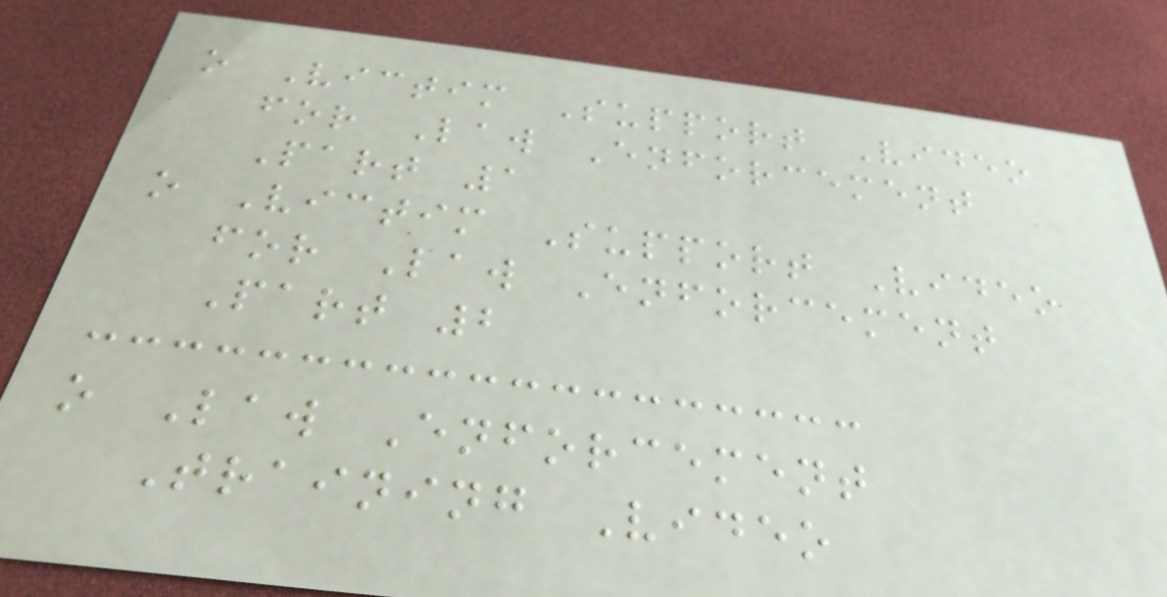o Victim Support Video
for Law Enforcement
Part 1
o Victim Support Video
for Law Enforcement
Part 2
o Law Enforcement
Training Video
